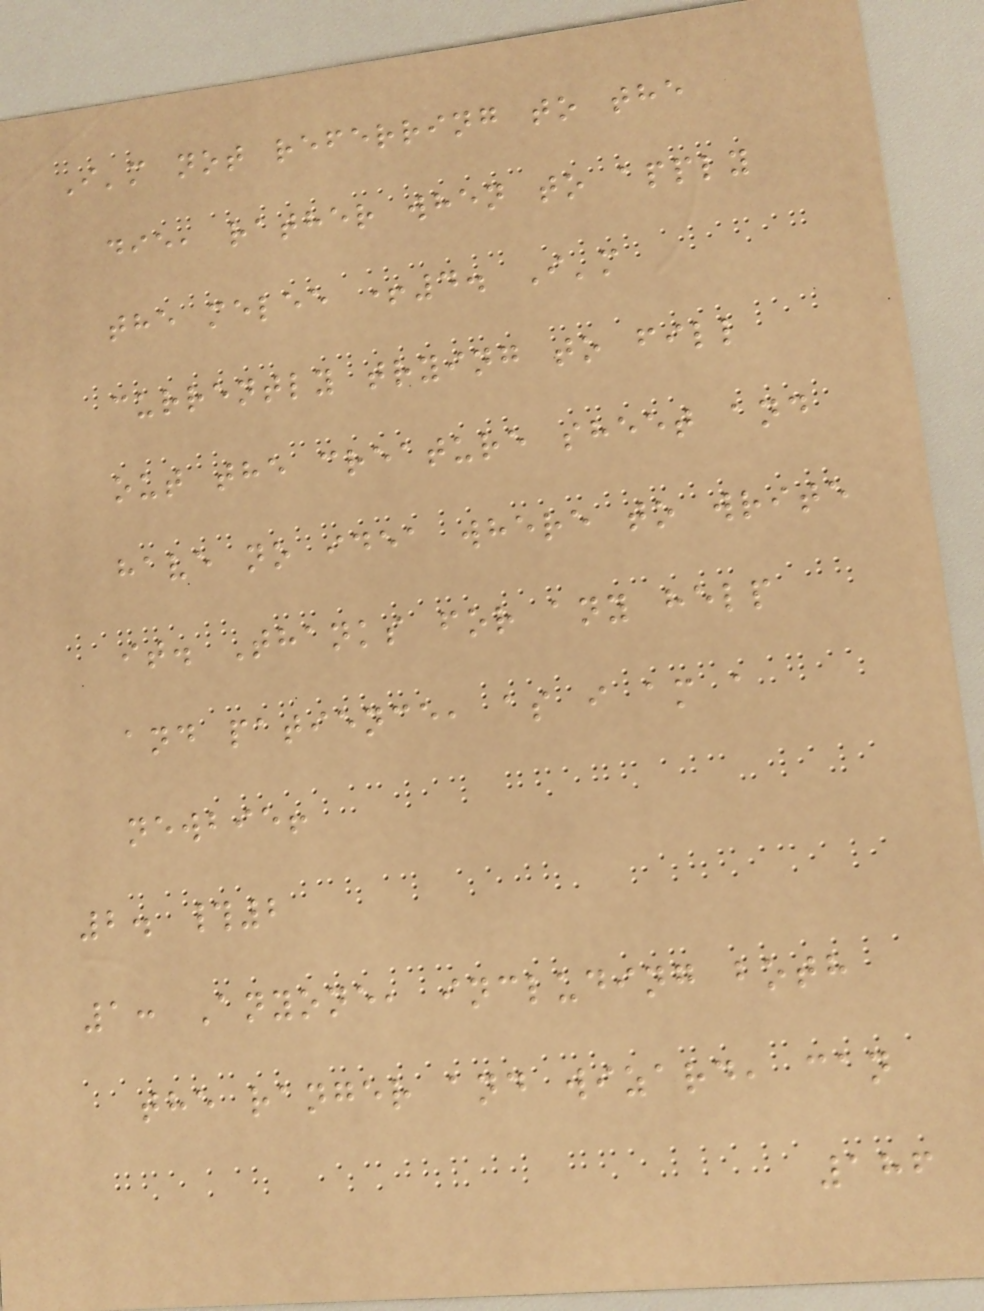I'm not referring to the
die, rather when to apply
the melee +4. I'm
currently trying to fill
out the creature sheet and
have no idea where to write
it. Thanks for any help
and patience, as i am a
newbie!
2. #2
1: Anyone, including both
the ranger and wizard, can
186
